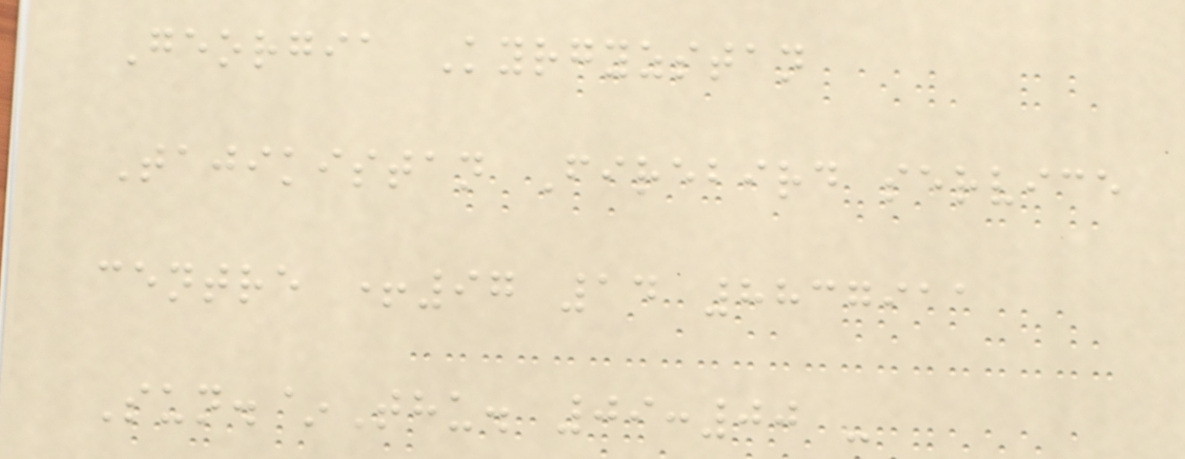Georgia Kyrgyzstan
Tajikistan Firebird service
centre +97 14 8837911
Sun.~Thu. 09:00 -
